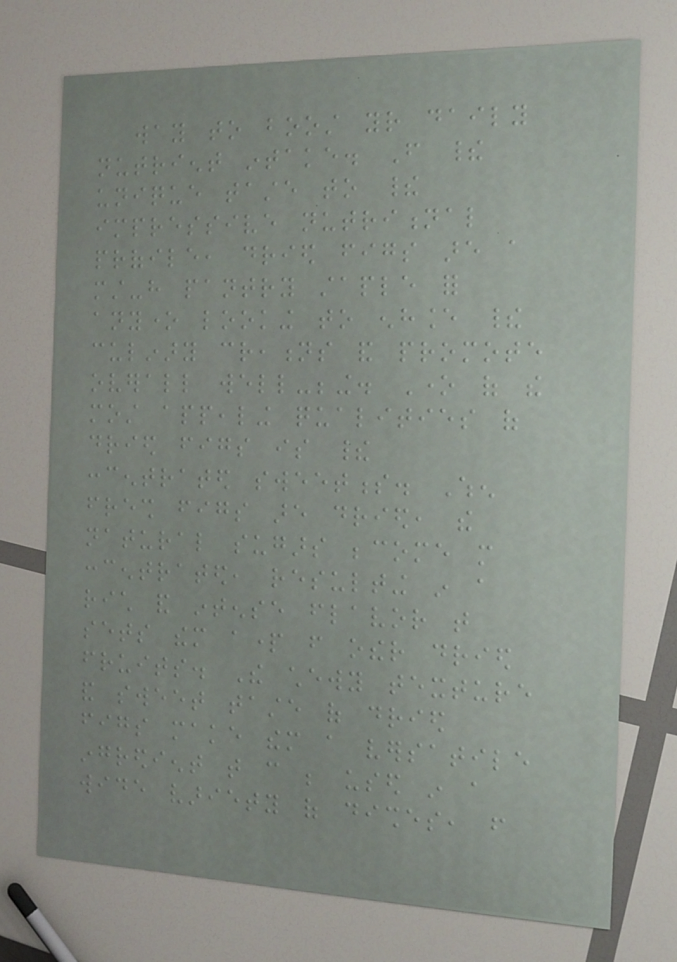way to boost your daily
nutrient intake. From their
unique taste to their
impressive nutritional
profile, dried figs are a
must-have pantry staple for
anyone looking to enhance their
culinary creations and promote
overall well-being. One of the
most appealing qualities of
dried figs is their
concentrated sweetness. When
fresh figs are dried, the
natural sugars become more
concentrated, resulting in a
rich and intense flavor that
sets them apart from other dried
fruits. The chewy texture
and sweet taste of dried
figs make them a versatile
ingredient that can be used in a
wide variety of dishes, from
